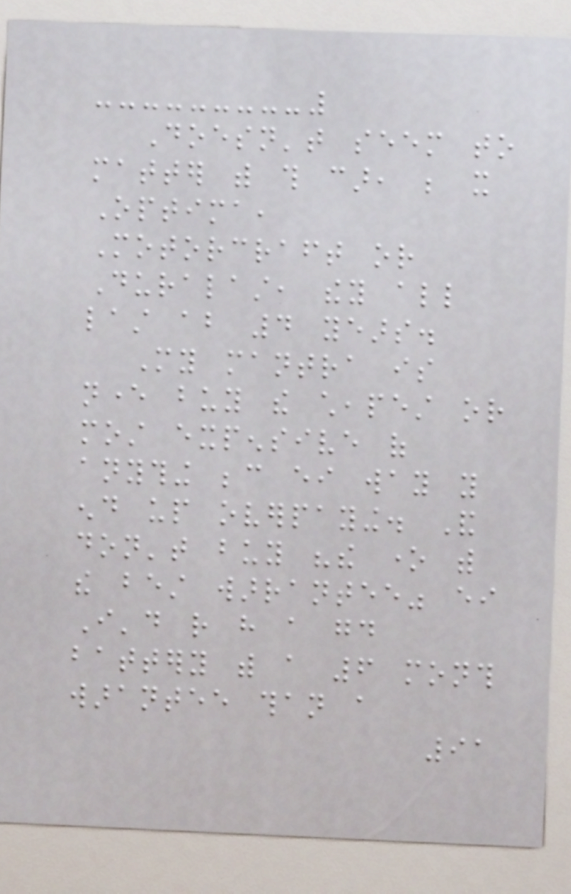Doesn't seem to
matter with this car, be it
Optima,
Motorcraft or
Duralast, they all
last about 4 years.
My mantra is
never buy the cheapest or
most expensive of
anything because either way you
end up overpaying. And
don't buy "the one with
the best warrantee" either
I'd rather have a good
battery with a 6 month
warantee than a
91
